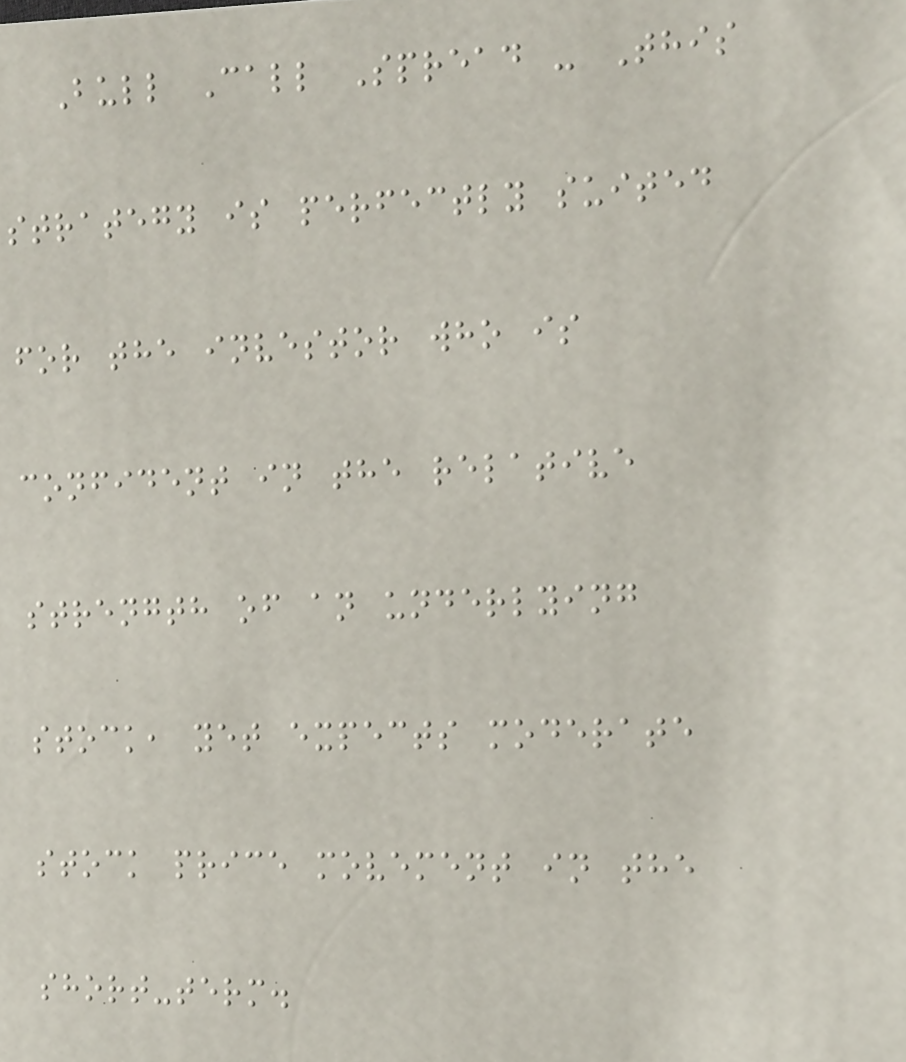Bull Call Spread - This
strategy is perfectly suited
for the investor who is
confident in the relative
strength of an underlying
stock, yet expects moderate
stock price movement in the
short-term.
